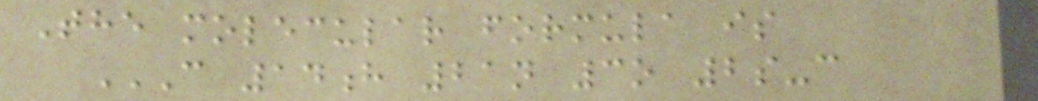The molecular formula is
C 14H 21N 3O 2S-C
